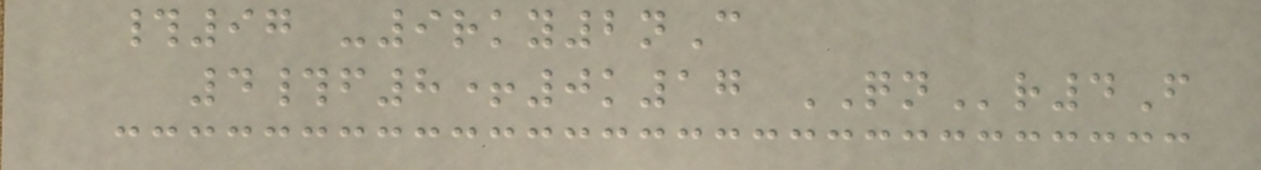#97 -9rky2nC
4#f8+0k17 QNr4F
